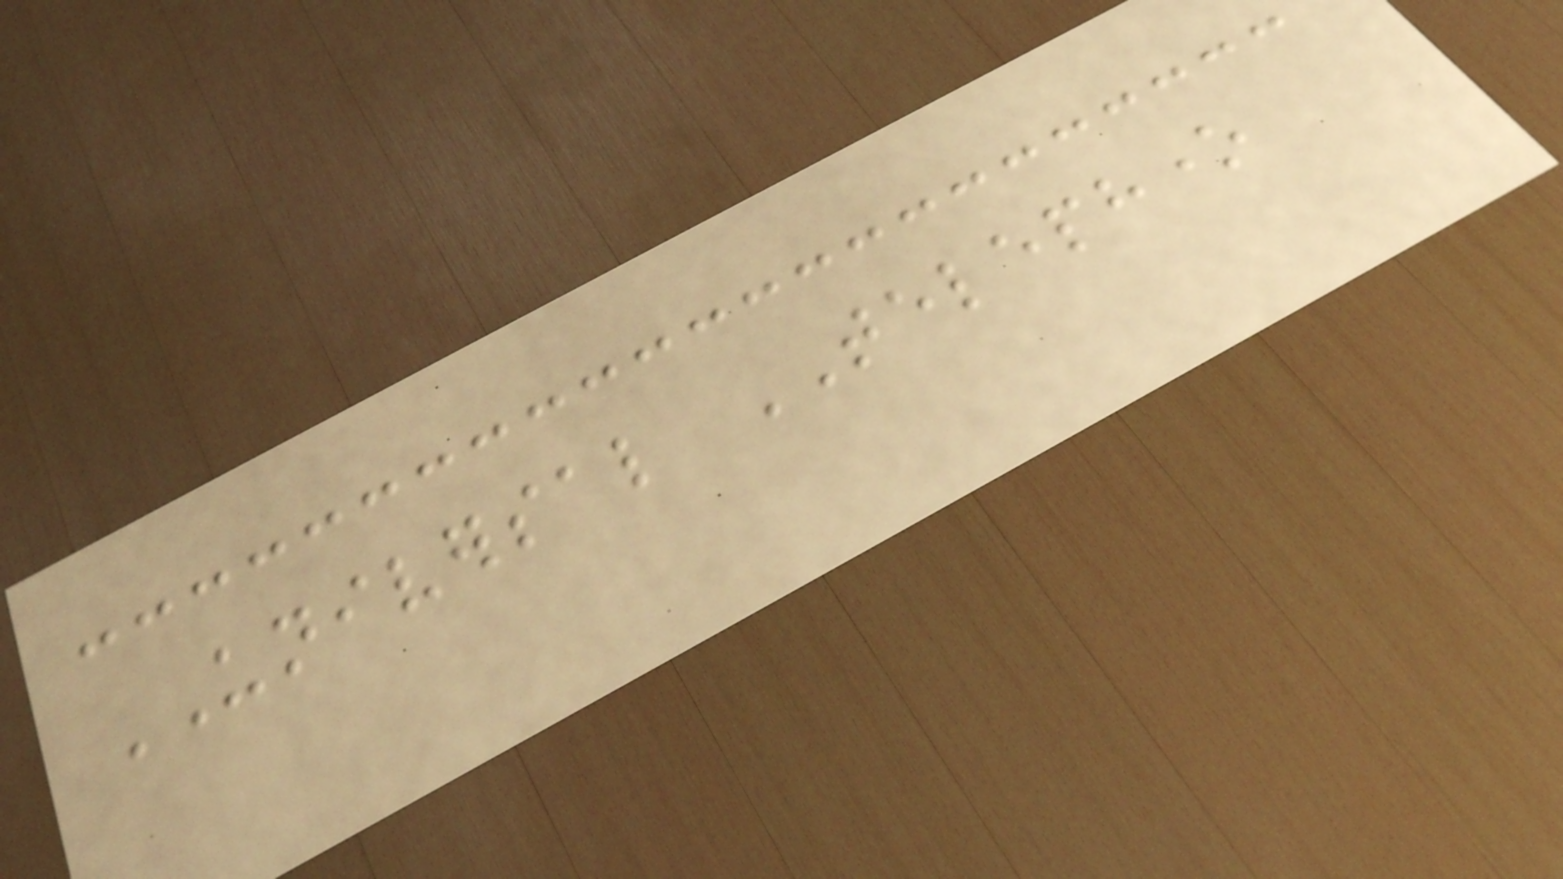UNIVERSAL TELEPHONE
